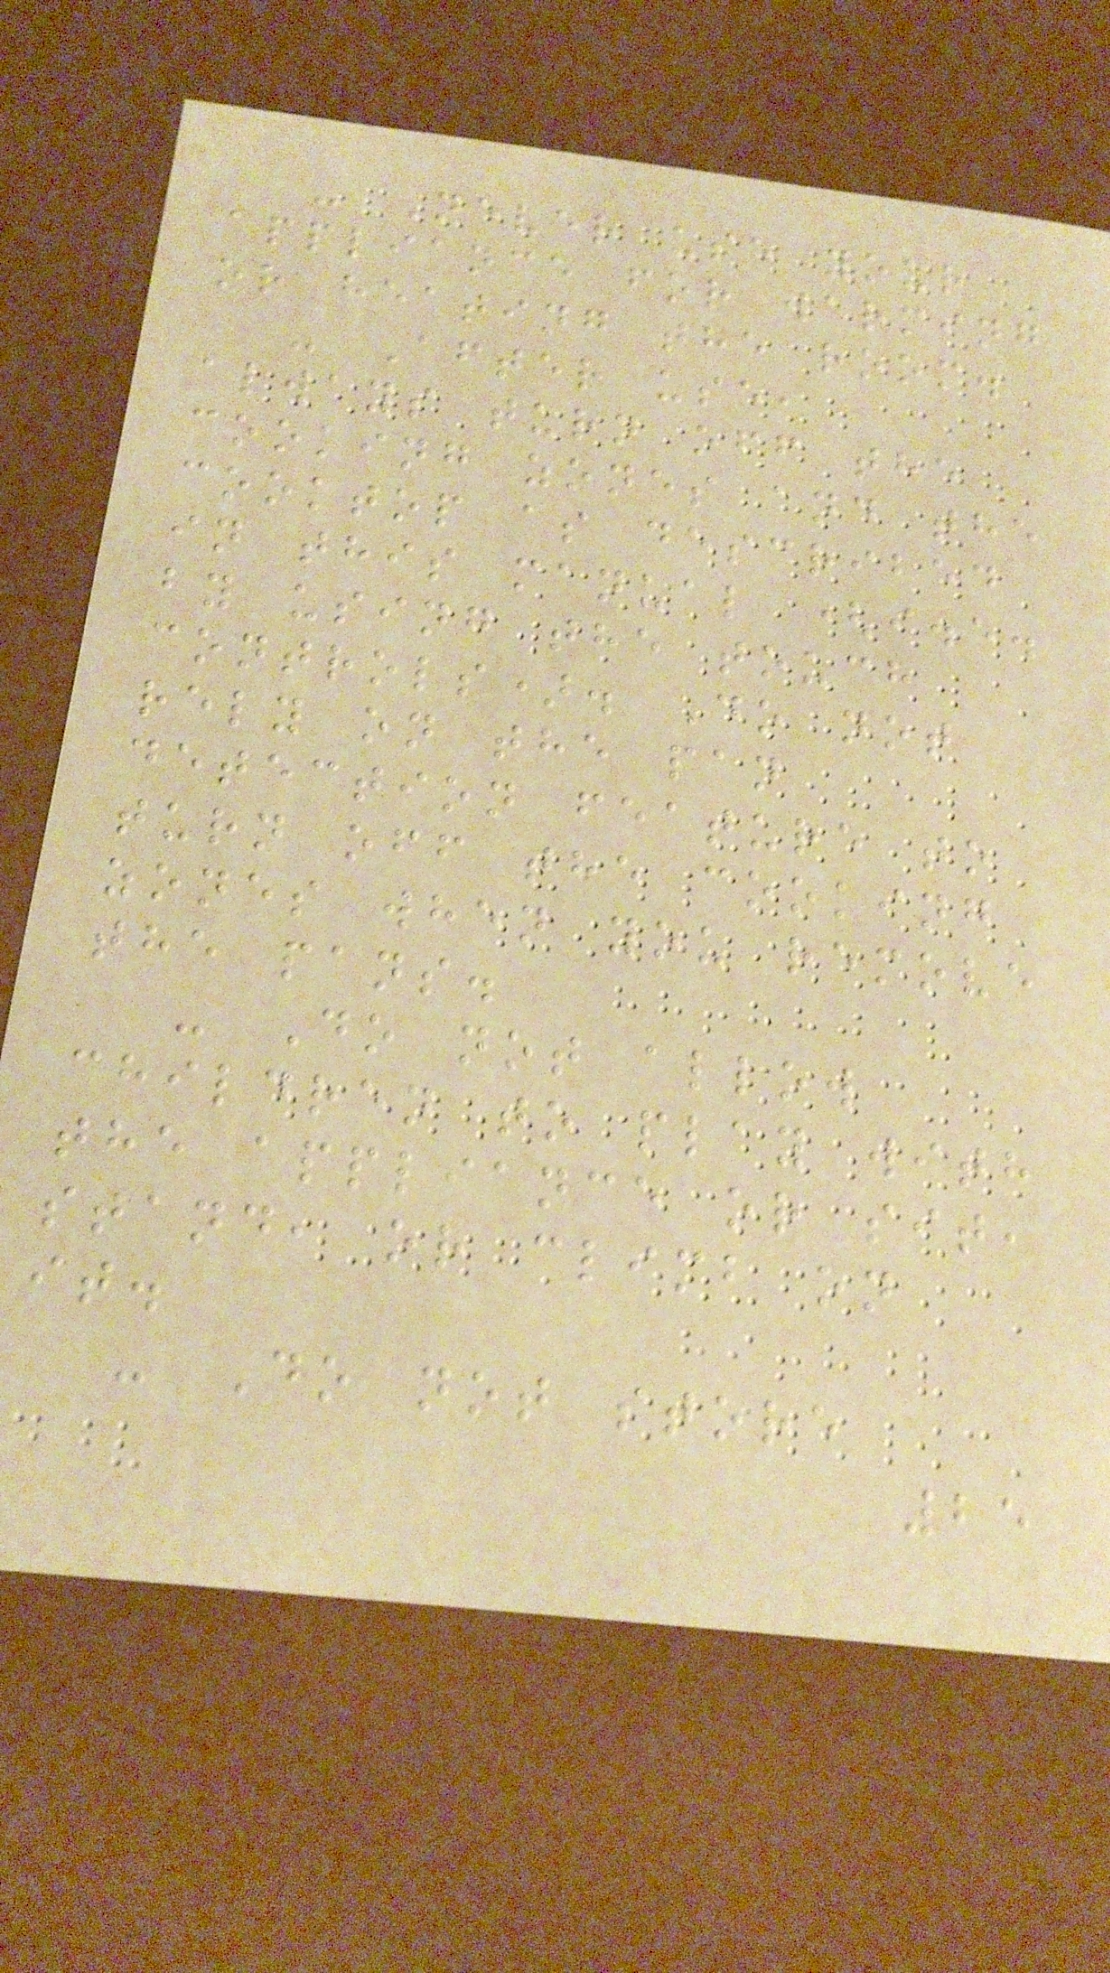- Never use your
appliance for warming
or heating the room.
- After use,
always turn off the
cooking zones and the
cooktop as described
in this manual (i.e.
by using the touch
controls). Do not
rely on the pan
detection feature to
turn off the cooking
zones when you remove
the pans.
- Do not allow
children to play with
the appliance or sit,
stand, or climb on
it.
- Do not store
25
